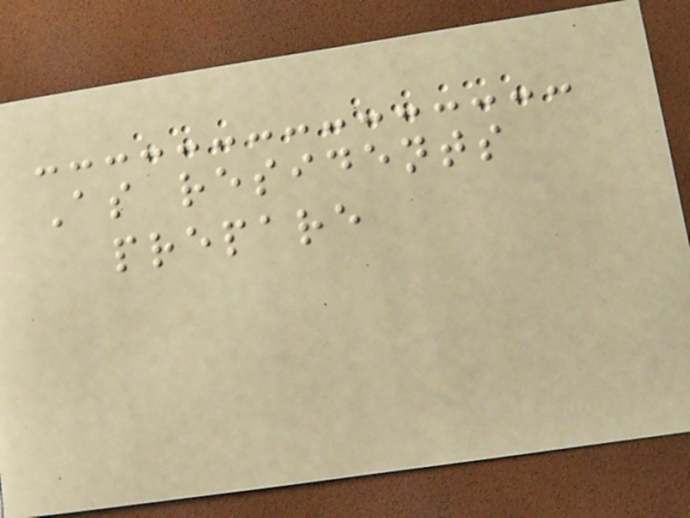As residents
prepare
